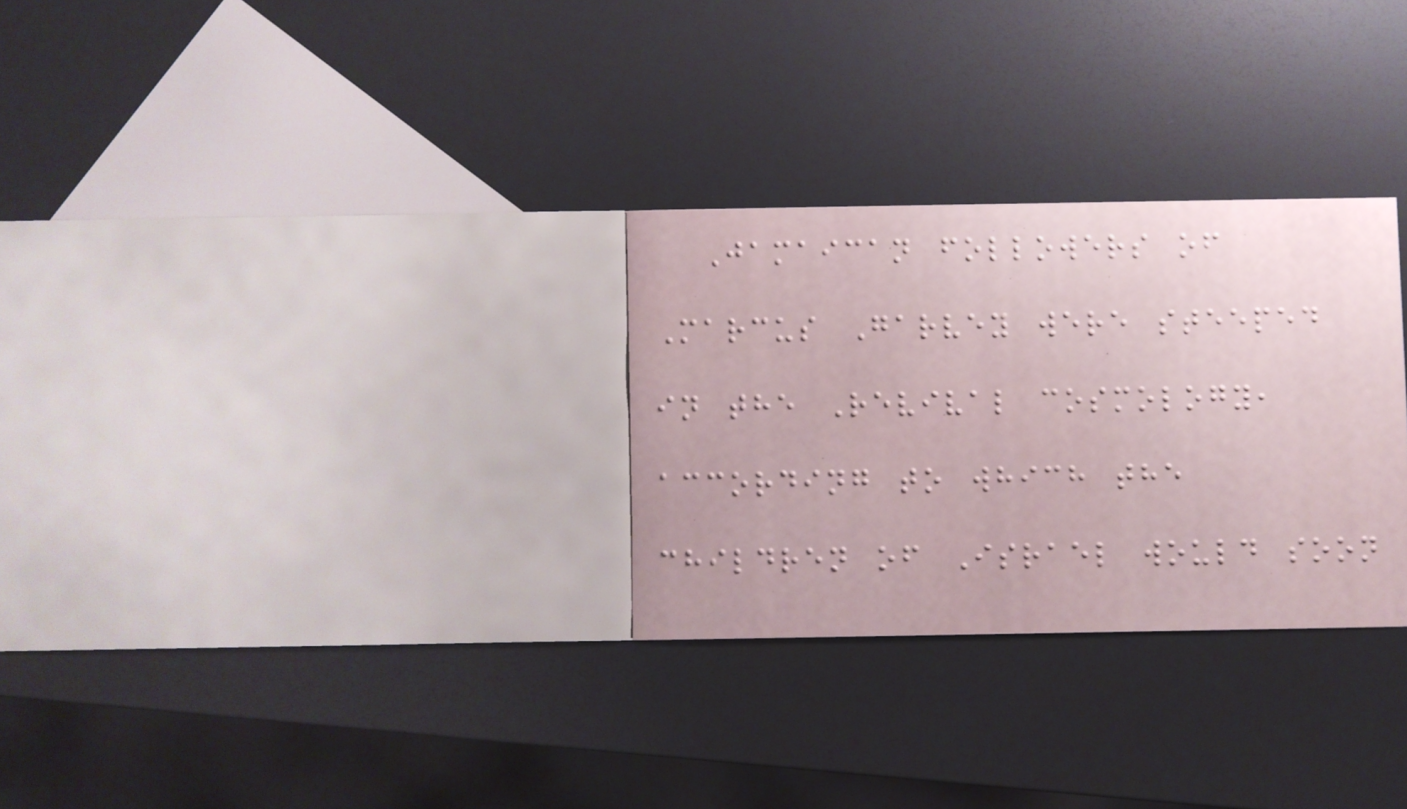Jamaican followers of
Marcus Garvey were steeped
in the Revival cosmology,
according to which the
children of Israel would soon
